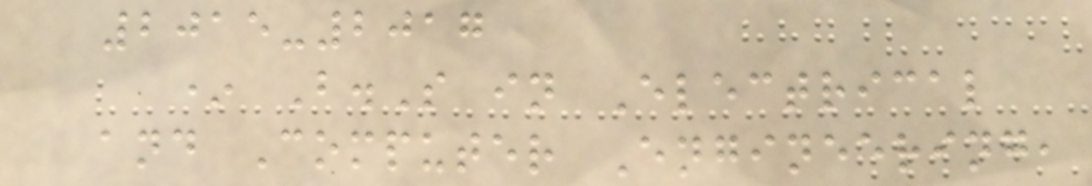2015-2017
* B.S in Electrical
and Computer Engineering,
